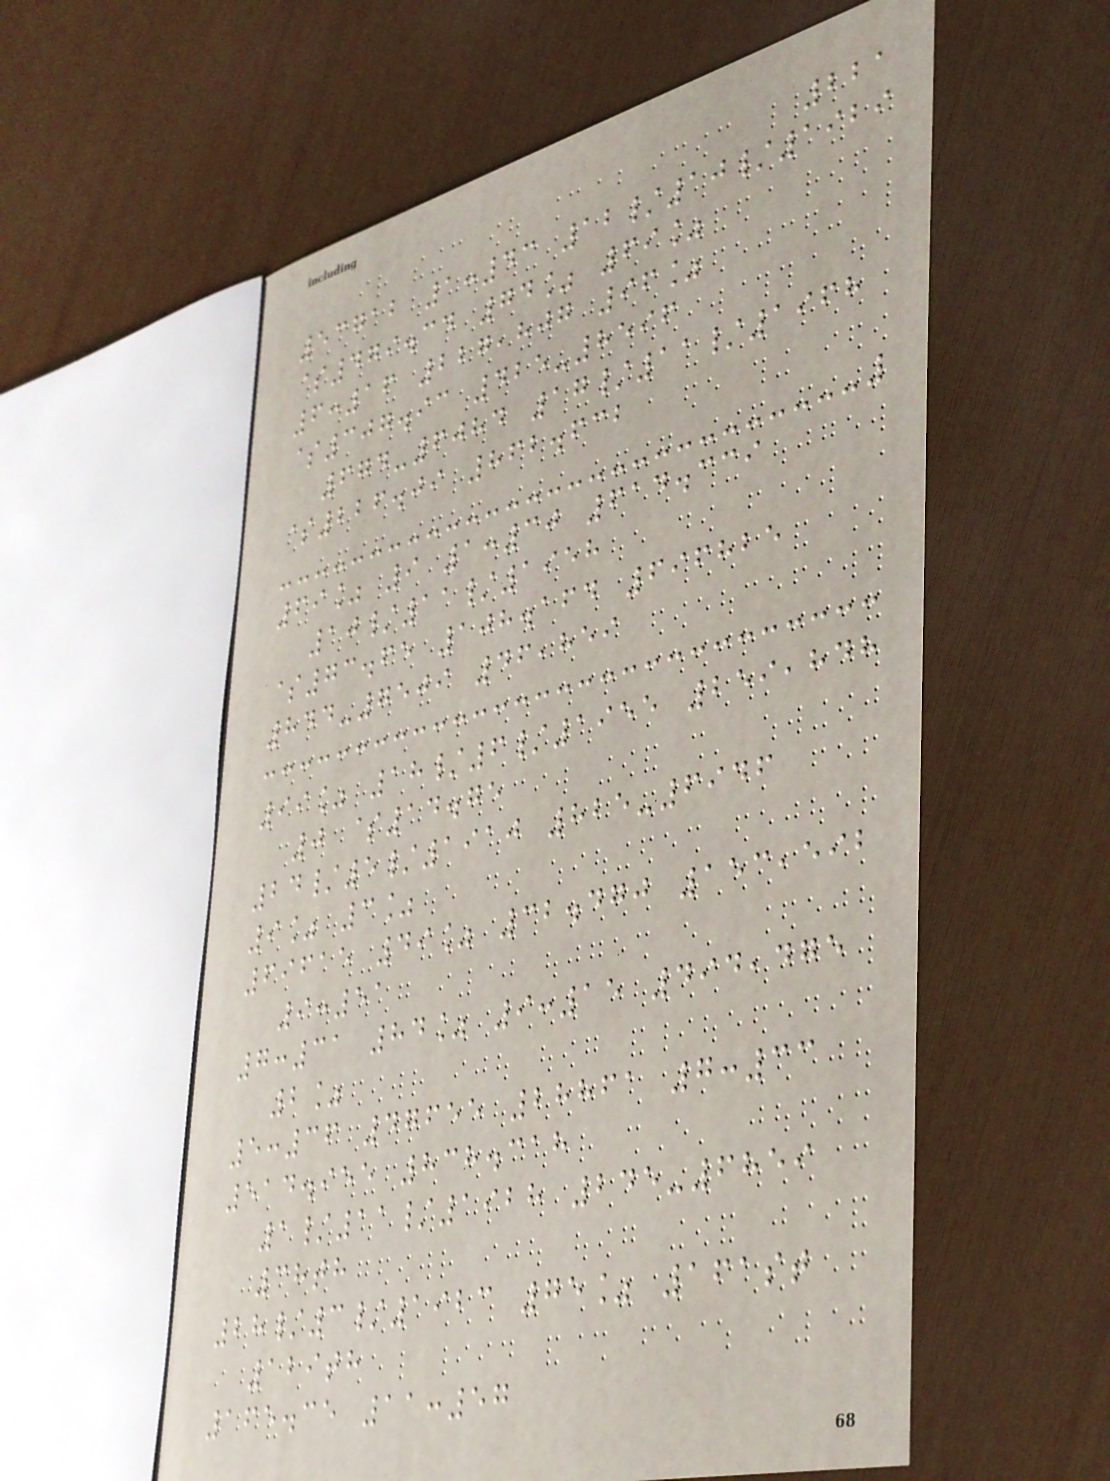221
53712 1:43 12/10/1929
$479.34 74% 69%
6:16 227,807 96%
$307.93 425-8596
674-6084 17/11/1968
$226.09 862.632
69% 9 1:30 614.339
10/11/1958
$73.65 108.164 696825
844-7509 46,859
99% 18/6/1955 259,848
0 $14.75
24/5/1910 825-6946
9% 3%
69615 49% 32.470 153,592
9:51
7:31 84% 9:15 494,475
2%
5:36 47655 28861 7:33
514.955 838.318
1/11/1928 245-6859
38th
28/3/1923 75% 161st
129th
165.35 11:57
